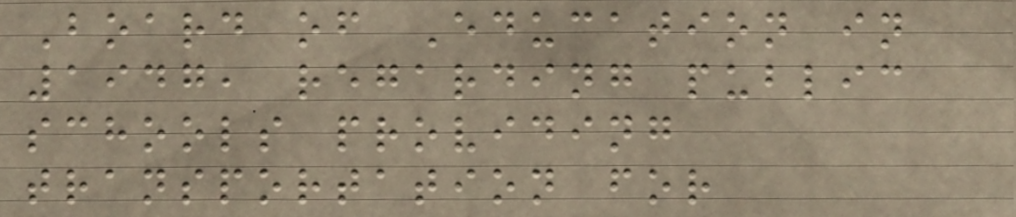Board of Education in
1947, regarding public
schools providing
transportation for
